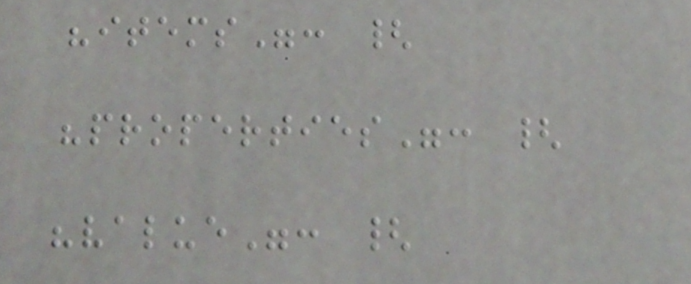"items": {
"properties": {
"value": {
